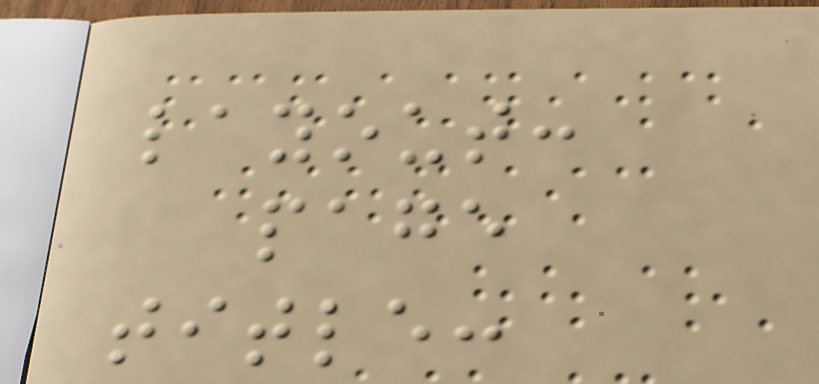layout:
page
title:
